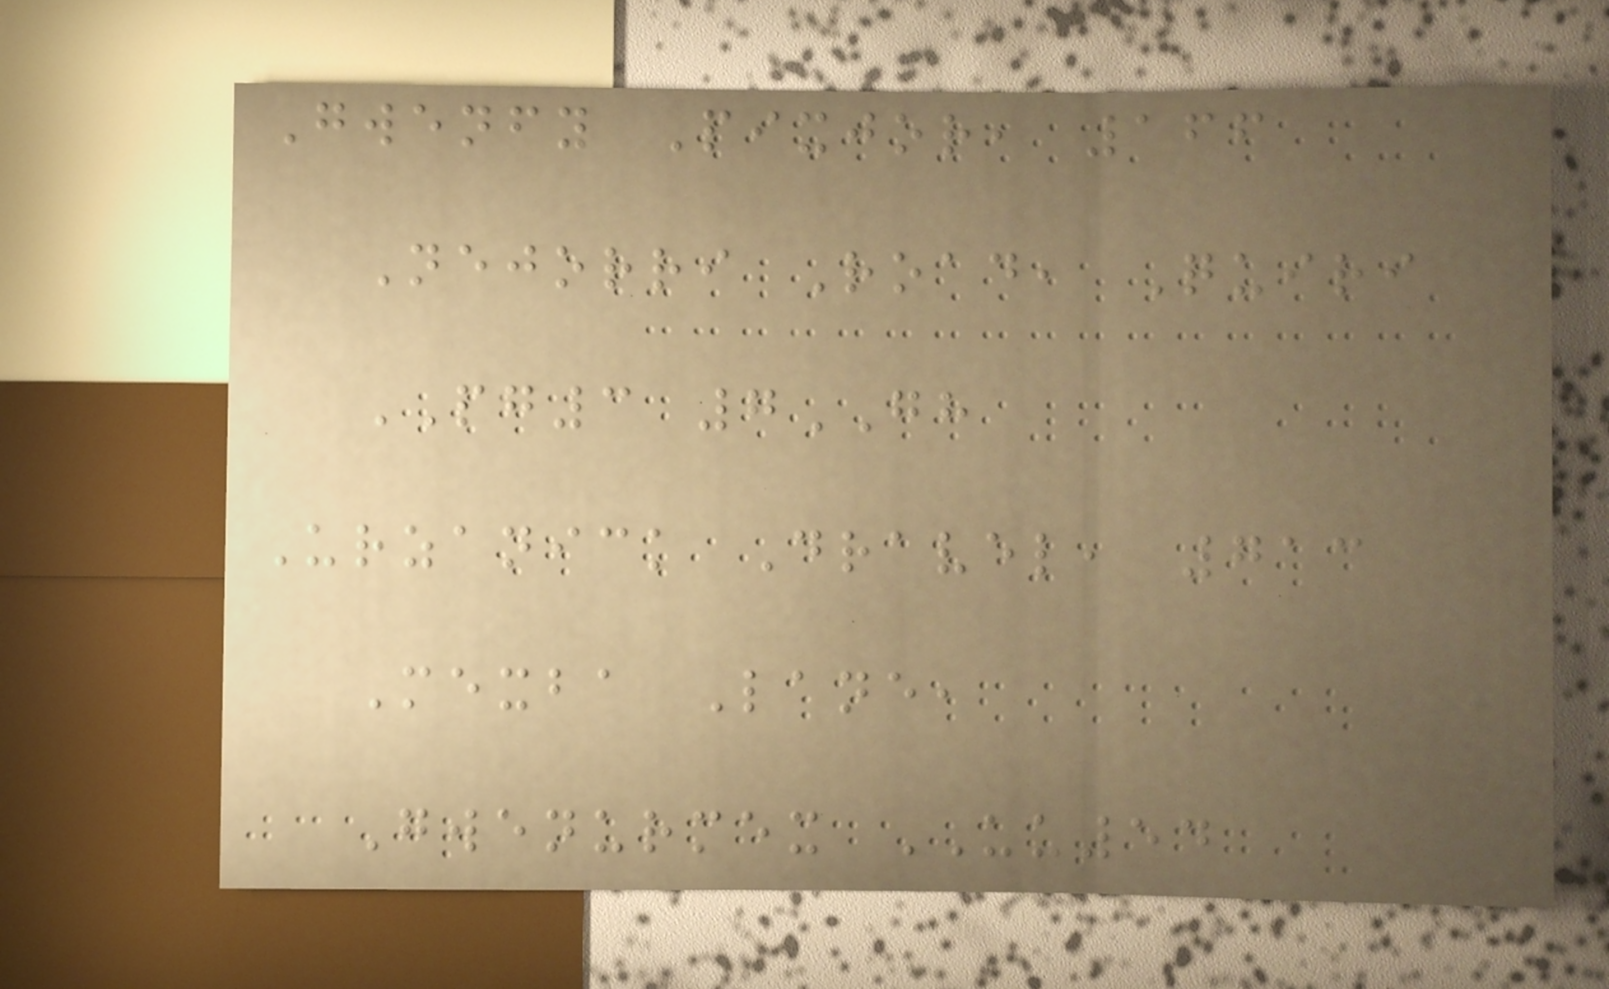Gwenfy Pixjor, 166
Nejorri Road, Quiri
PG3 7GH
Urzanick Dravel, 713
Mexba Lane,
Gwenurmex UU54
